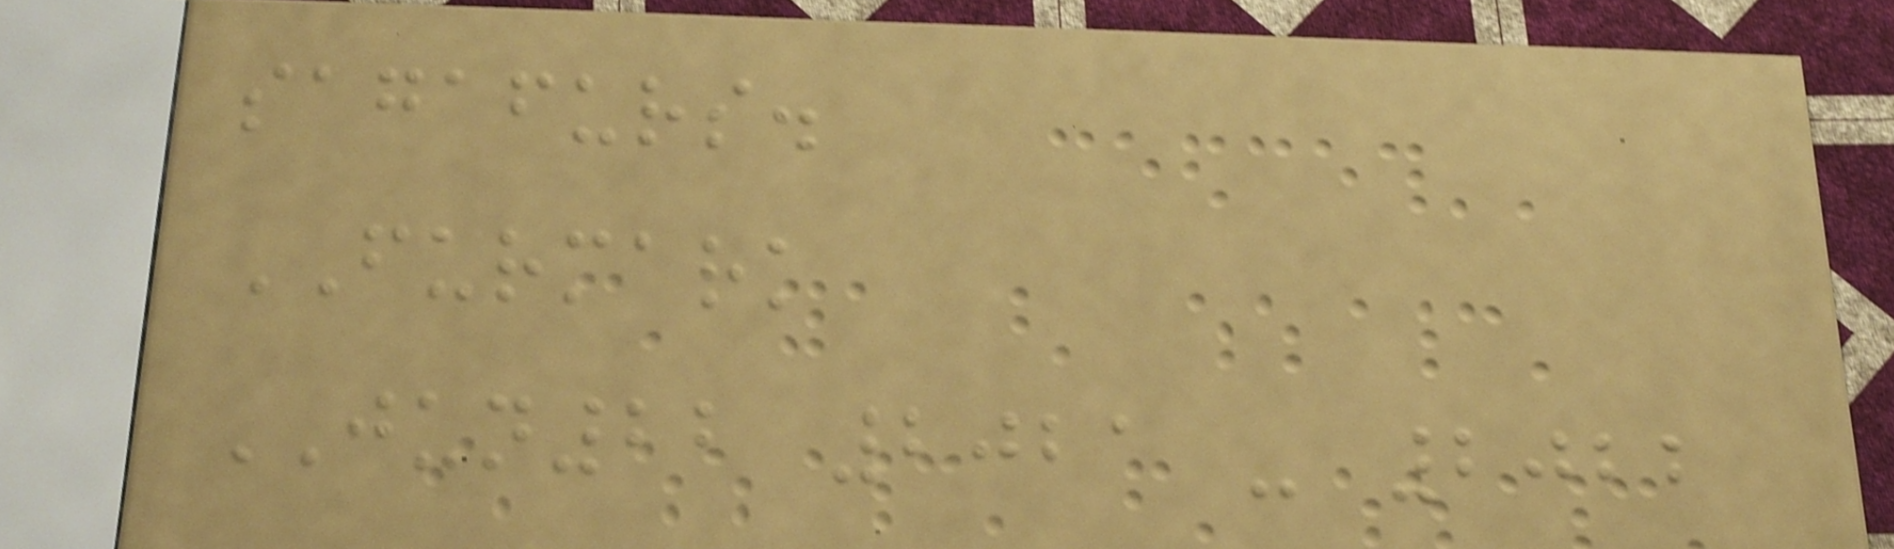sagafurs.
FURMARK
JUN22 2021 - 2022
